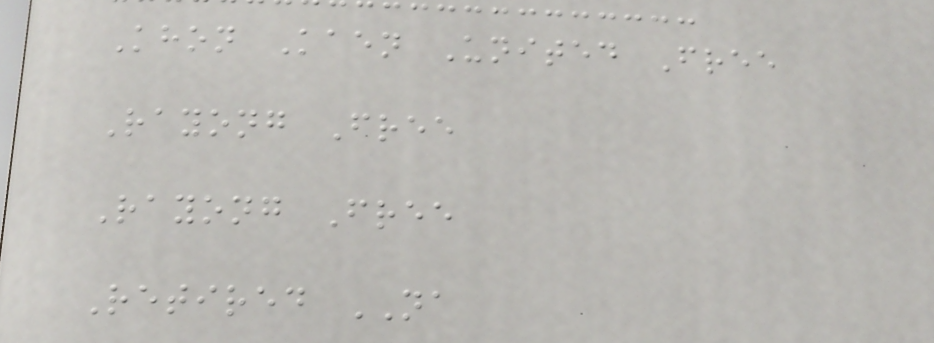Khon Kaen United Free
Rayong Free
Rayong Free
Retired NA
